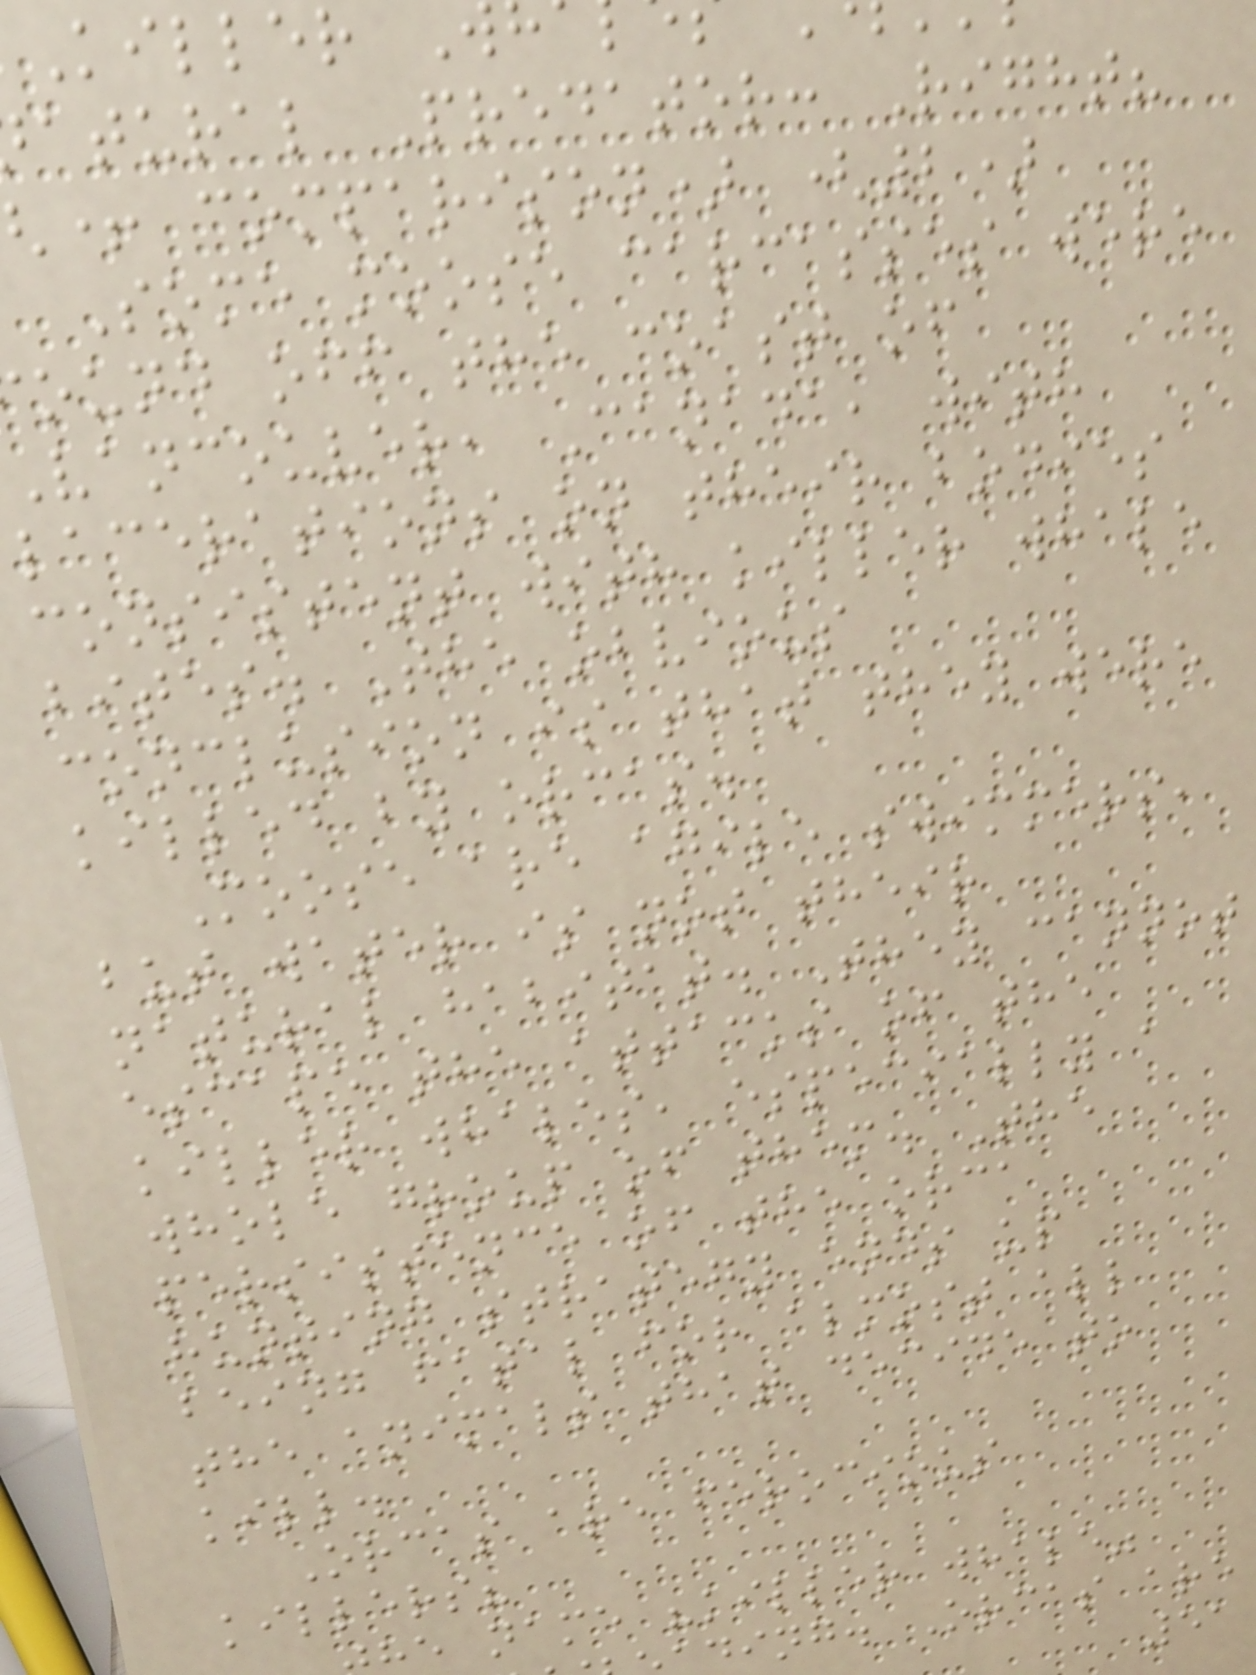Killer
atural Predator: Right?
+ comparison) (2)
Some moose carcasses were
ound off the coast of
Vancouver, Canada, with
lacerations on their bodies
consistent with killer whale
bites. The obvious
conclusion is that they were
killed by orcas.
Moose are agile swimmers,
but water is not their
natural habitat. They cannot
escape the attacks of the
killer whales, especially a
whole group of them. The
persistence of the orca
hunting strategy ends up
being fatal for almost all
the animals that decide to
kill.
Orcas are ferocious
killers?
e name "killer whale"
ding. Orcas are
51
